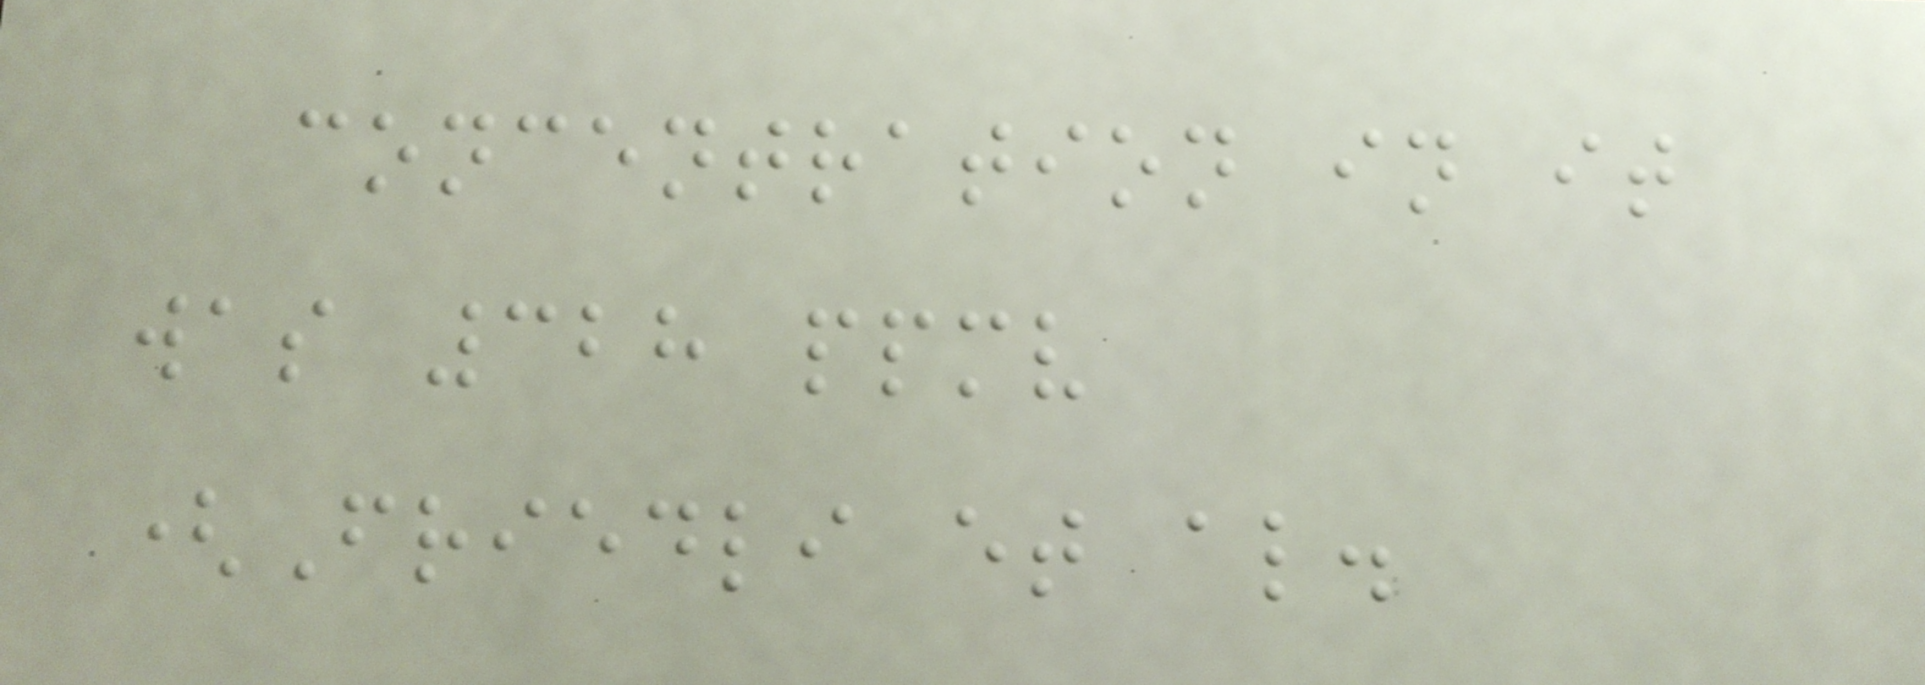concentration in it
was 328 ppmv
(Friedli et al.
